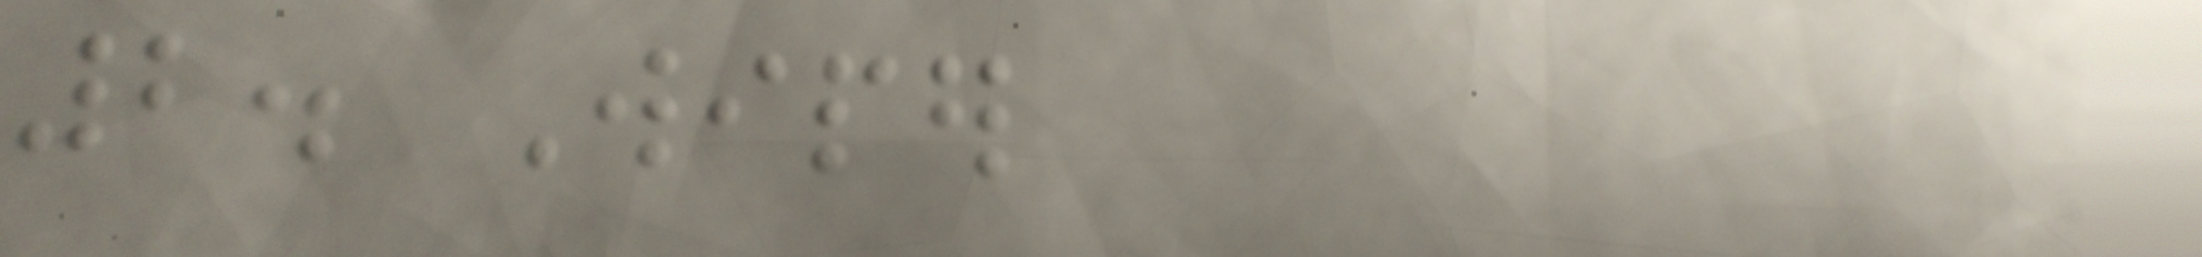2. Wiper
